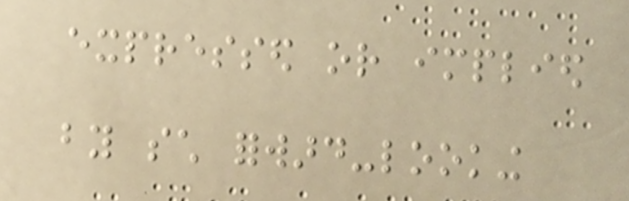expressed or implied
by such forward-looking
